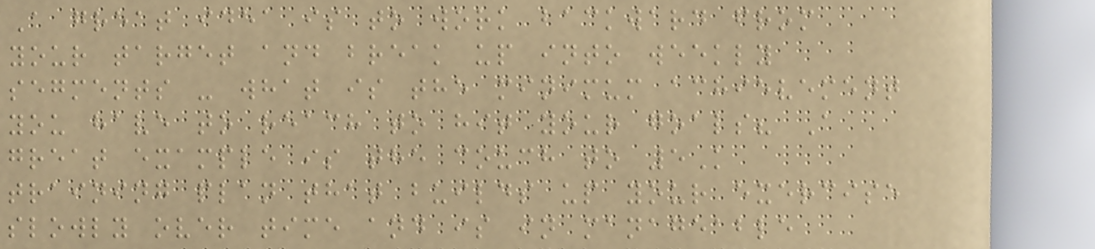A great idea is to work backward from
your target and break up into weekly
segments - what is the minimum achievement
you have to reach to hit your goals? A
great example is the couch to 5K
training plan that builds up your exercise
slowly over time and is in manageable
